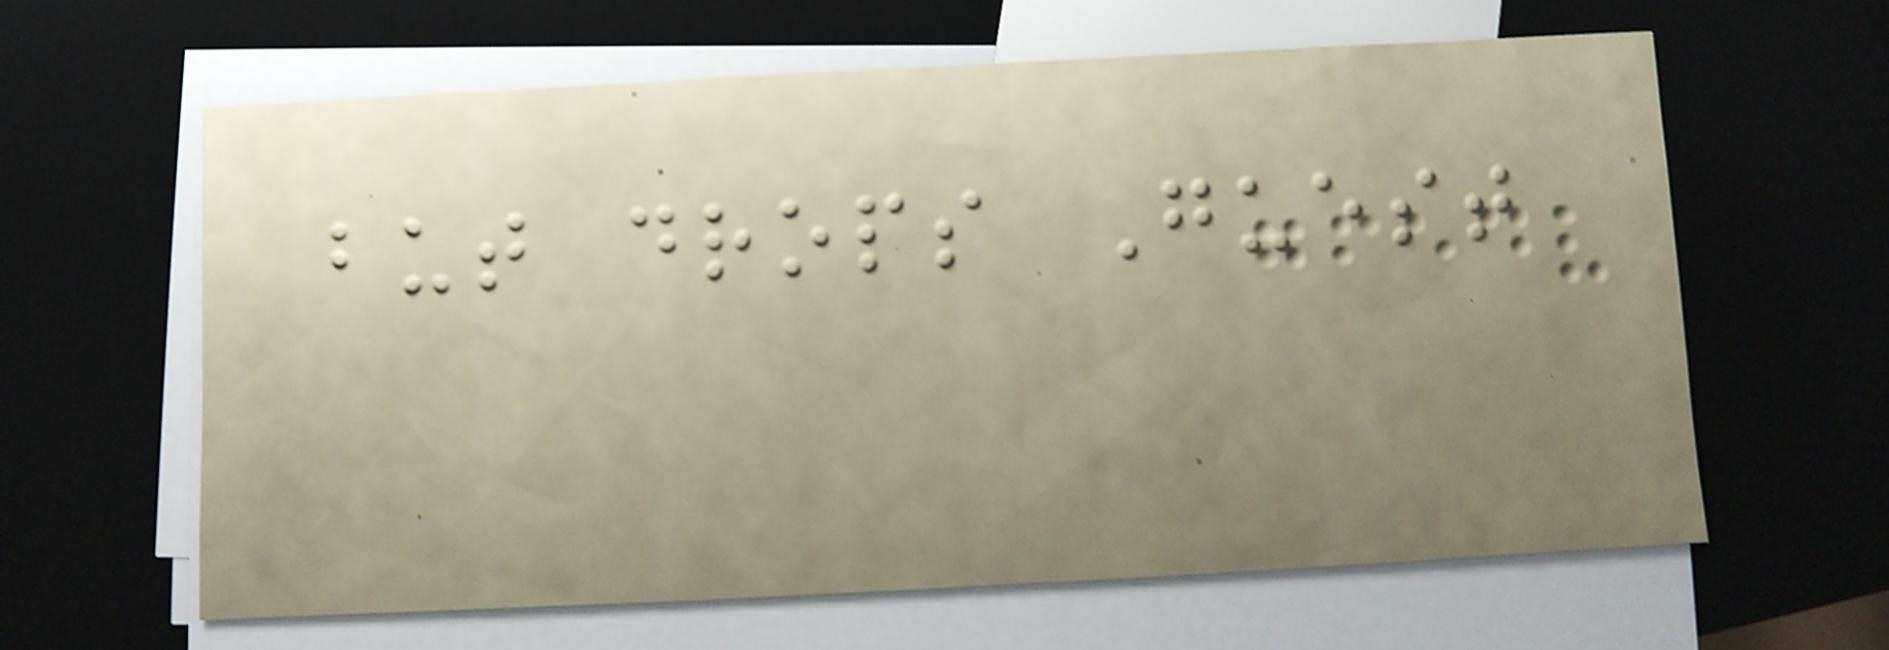but drops Guest
